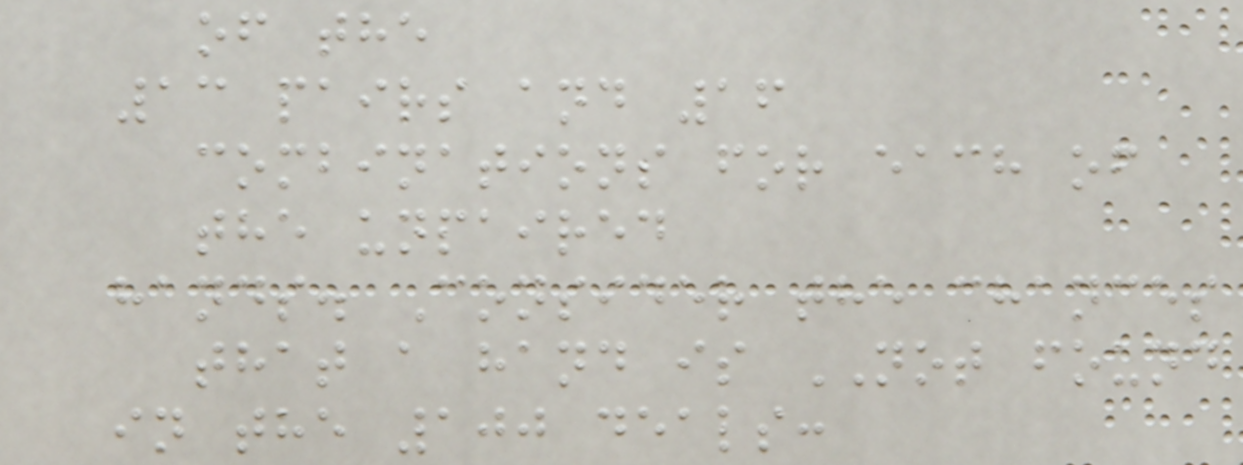of the
13 pairs and 16
combinations for each of
the unpaired
hands. Consider the chances
that a hand is NOT found
in the 100 deals:
